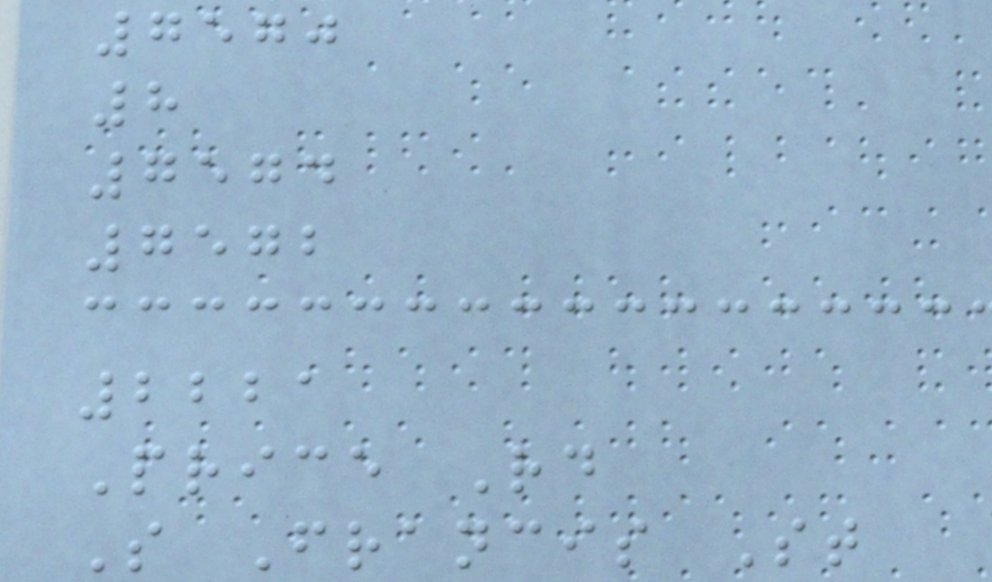7570
8
7574
7572
2221
Price Rd
S Francis St
